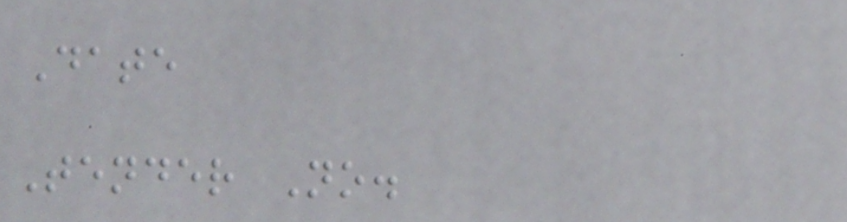Date
Tender No.
